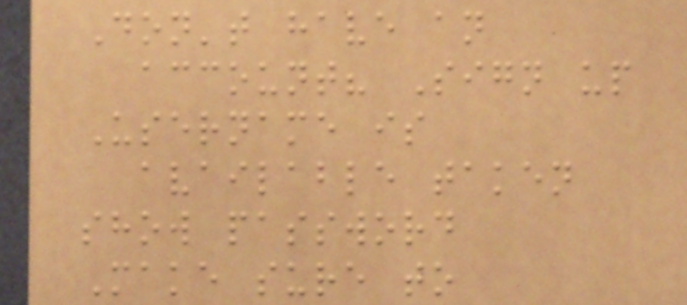Don't have an
account? Sign up
Username is
available taken
show password
Make sure to
